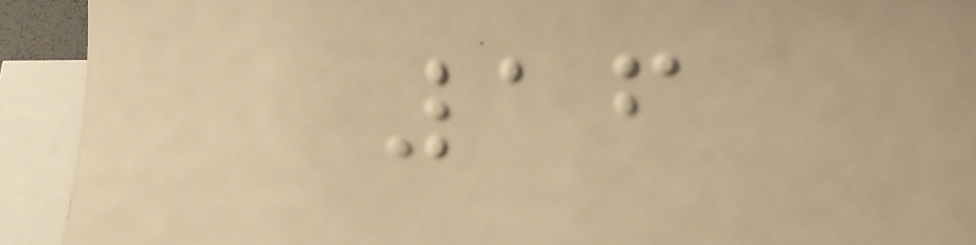16
